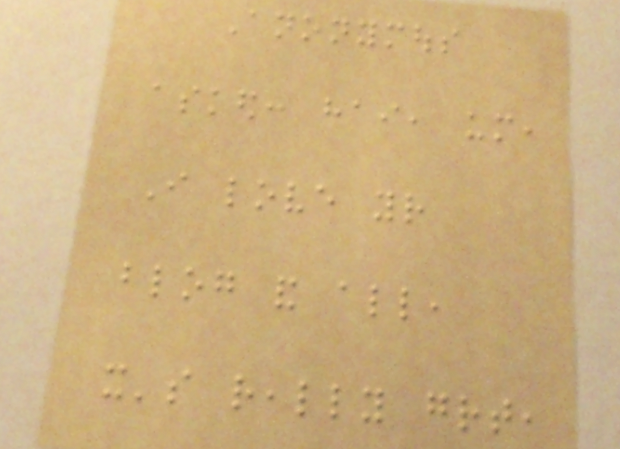Anonymous
asked: hai, um,
I love your
blog and all,
it's really great,
